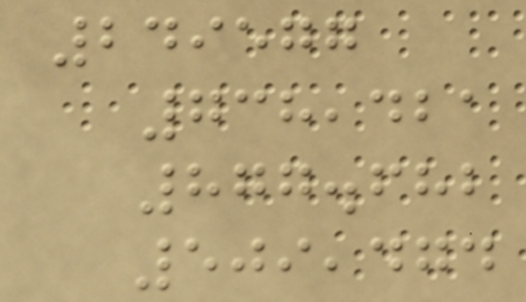249577
738,421
877.682
509,474
